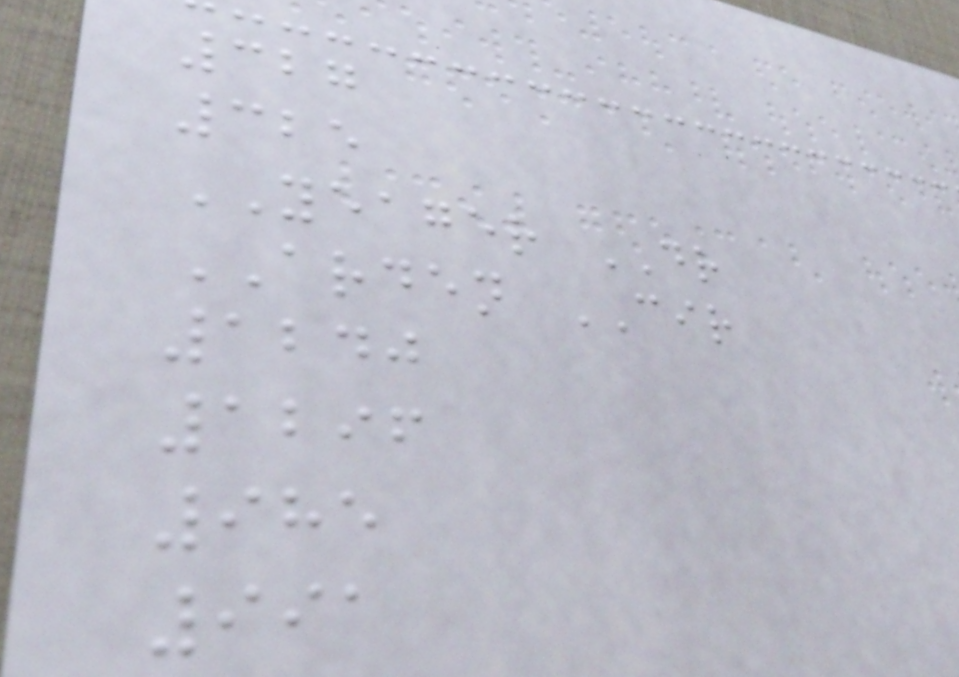327
325
YEAGER DR
ARDEN CIR
1240
1296
985
991
